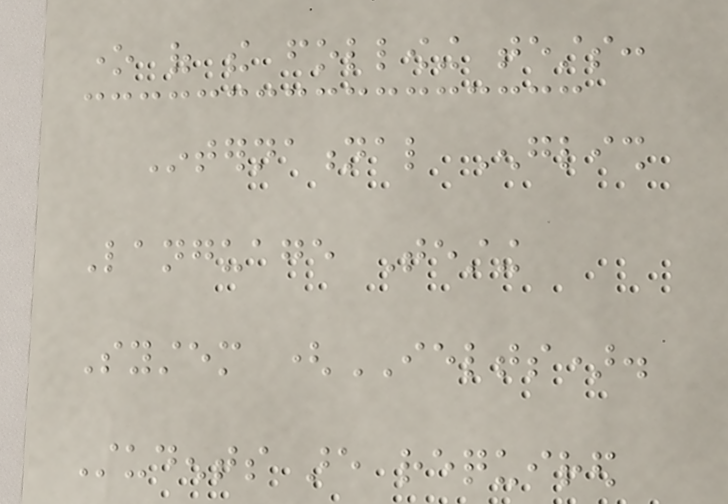one of the following tests:
International English
Language Testing
System (IELTS).
Students are required
